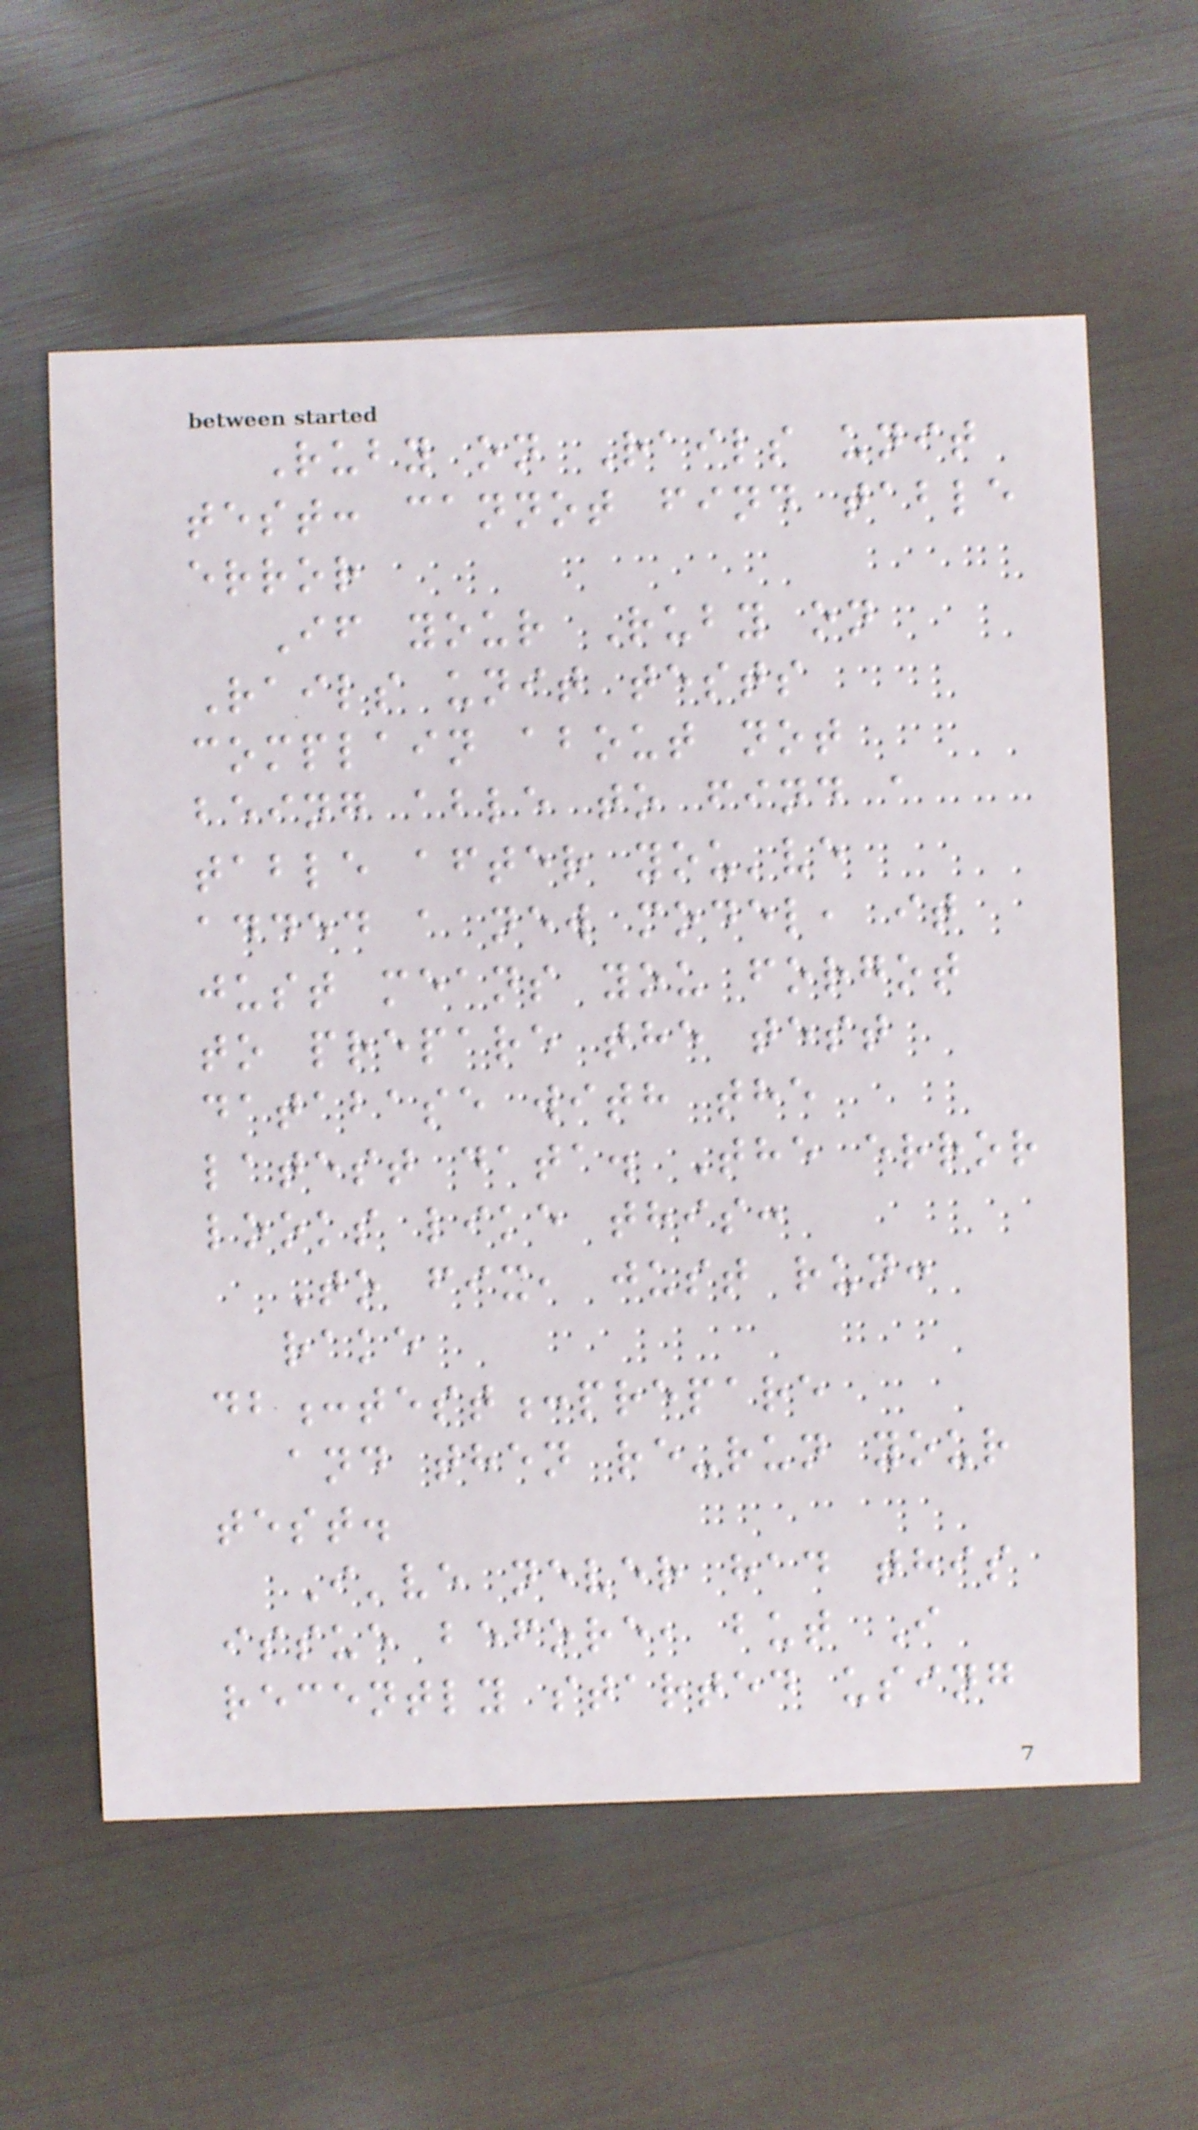Ruby on Rails unit
test: cannot find table
error
If your Ruby on
Rails unit tests
complain about not
being able to find a
table after you've
added a new model, it
just means you forgot
to prepare the test
database with the
latest data. The error
looks like this:
To fix, just run:
rake
db:test:prepare
and then re-run your
test.
I've never had this
issue before, but I
recently started using
